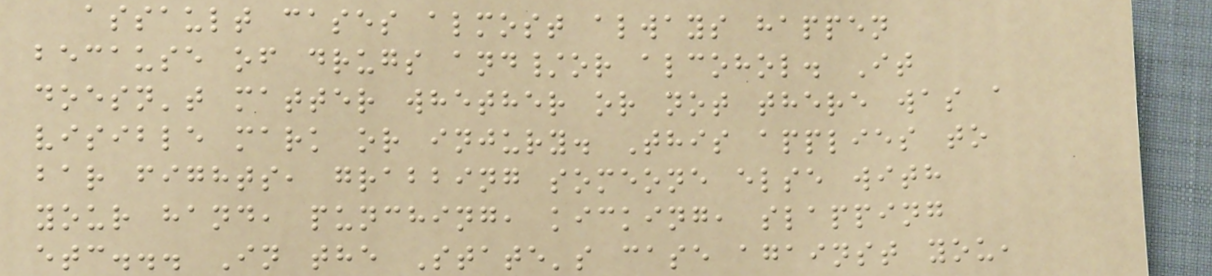assault cases almost always happen
because of drugs and/or alcohol. It
doesn't matter whether or not there was a
visible mark or injury. This applies to
bar fights, grabbing someone else with
your hand, punching, kicking, slapping
etc... In the State's case against you,
